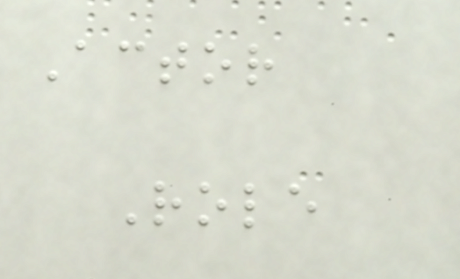Actor
Role
